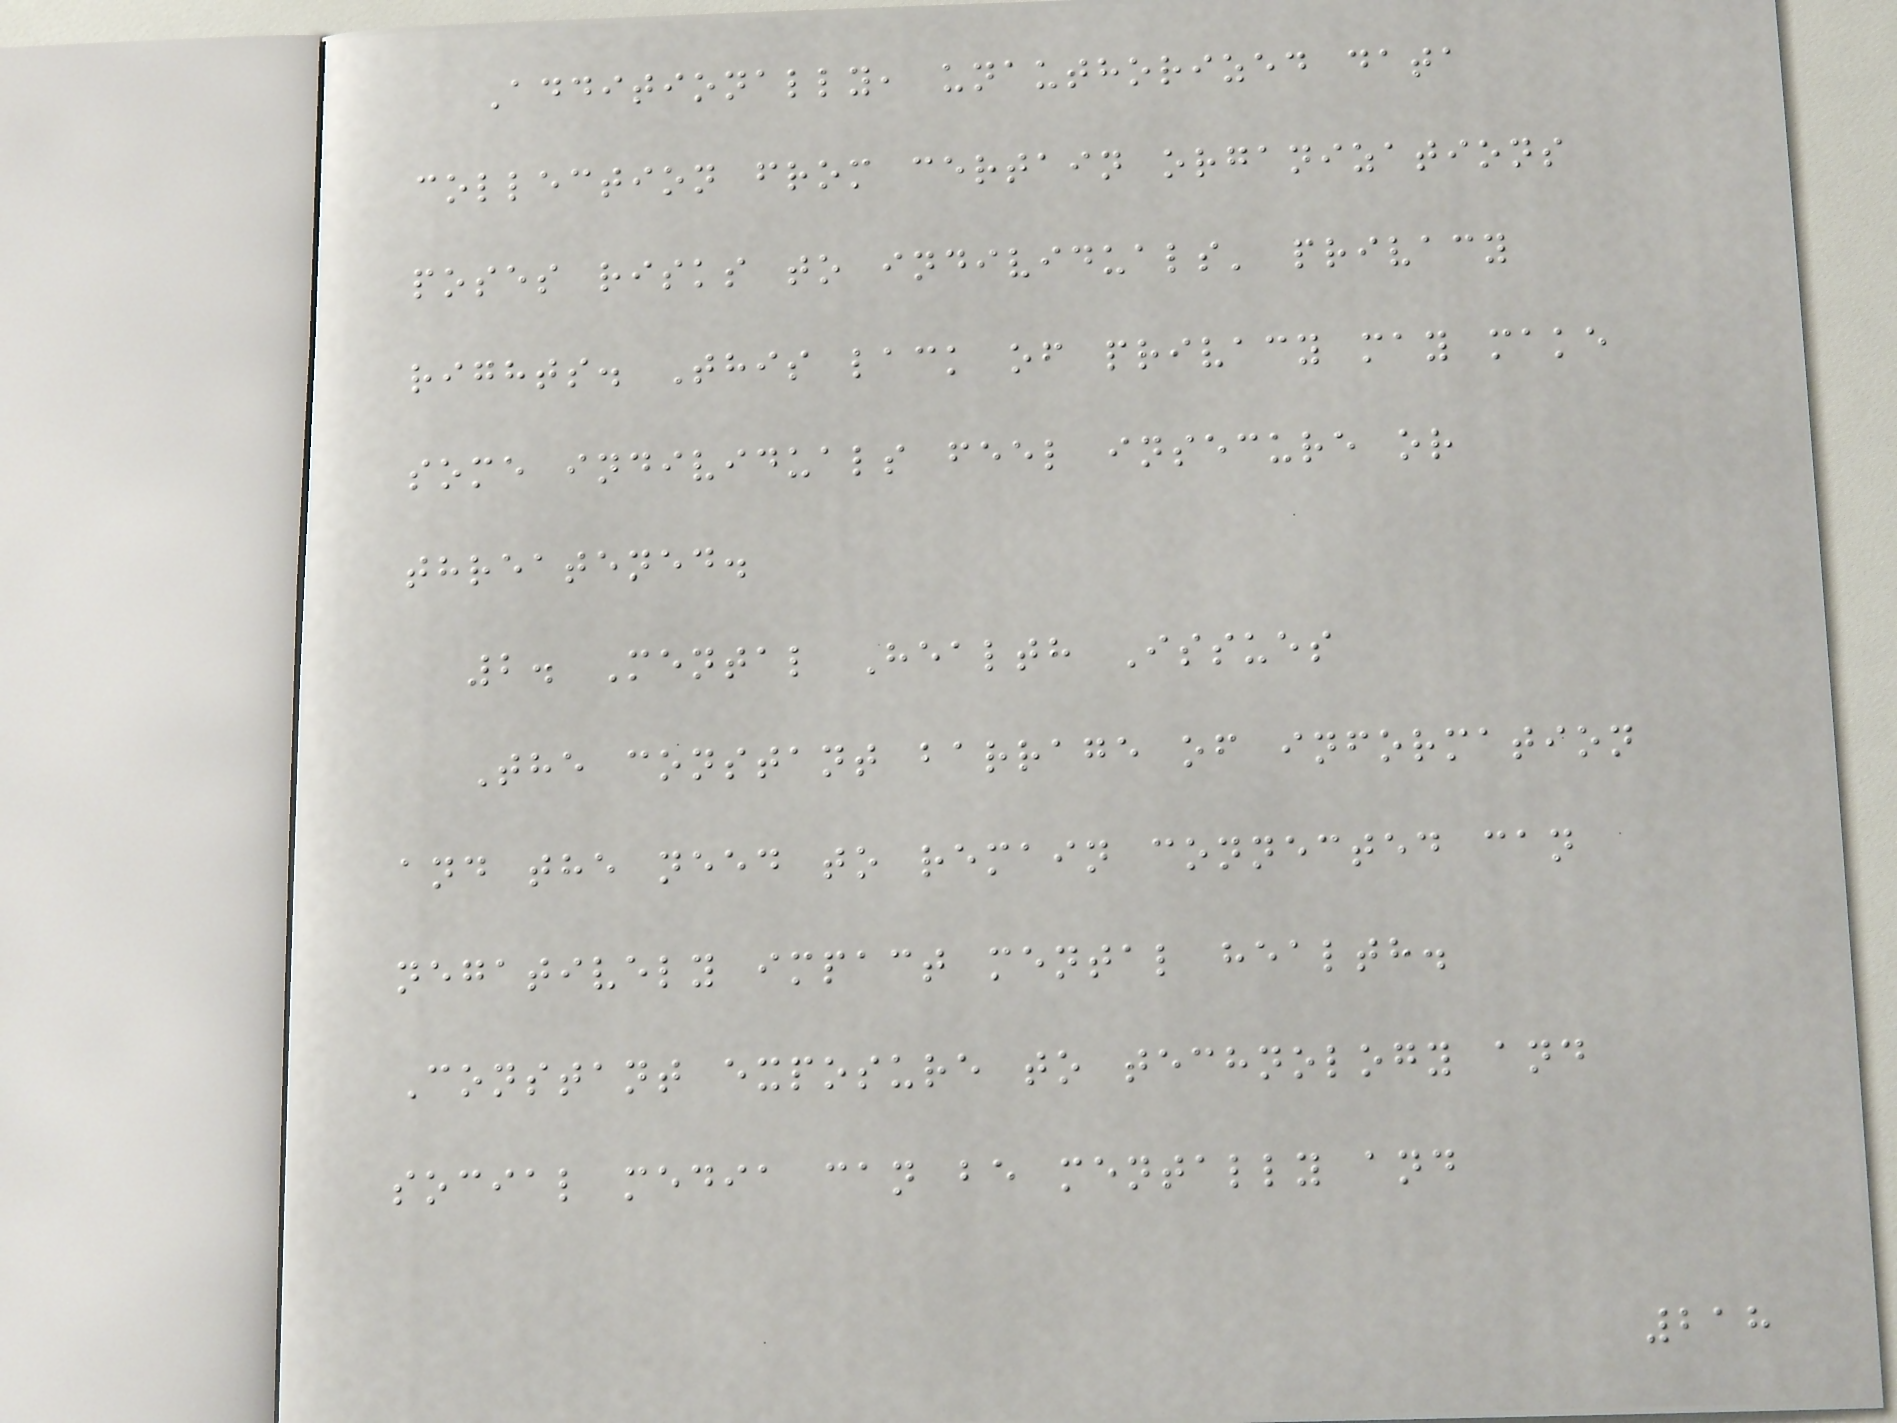Additionally, unauthorized data
collection from certain organizations
poses risks to individuals' privacy
rights. This lack of privacy may make
some individuals feel insecure or
threatened.
2. Mental Health Issues
The constant barrage of information
and the need to remain connected can
negatively impact mental health.
Constant exposure to technology and
social media can be mentally and
218
